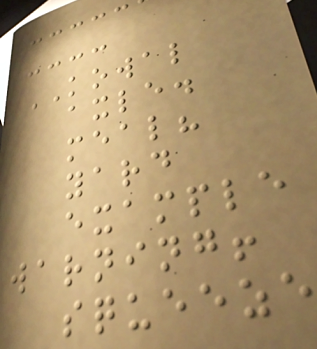KOWAL
axle.
meal?
yard
example
warning!
squeeze
